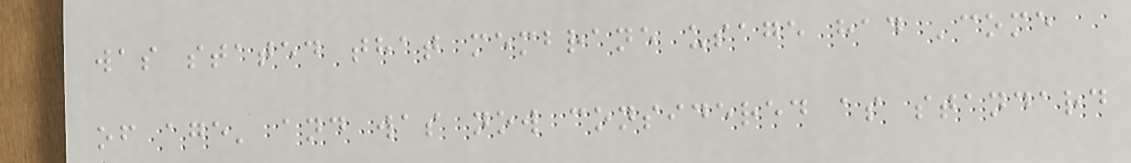was stated that membrane usage had 'come
of age' and was now considered as standard
